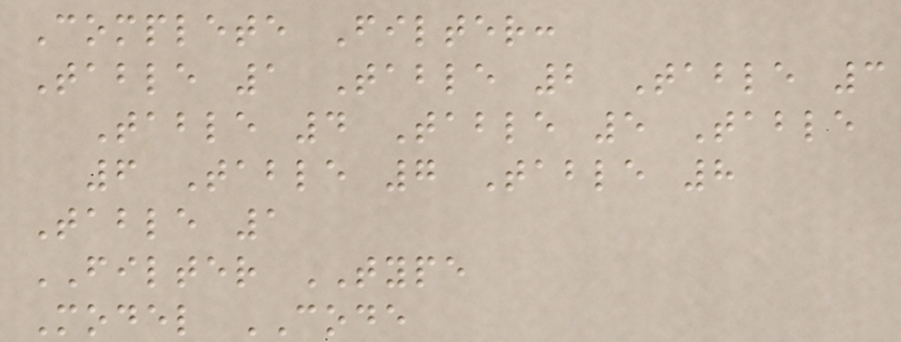Complete Filter:
Table 1 Table 2 Table 3
Table 4 Table 5 Table
6 Table 7 Table 8
Table 1
FILTER TYPE
Model CODE
